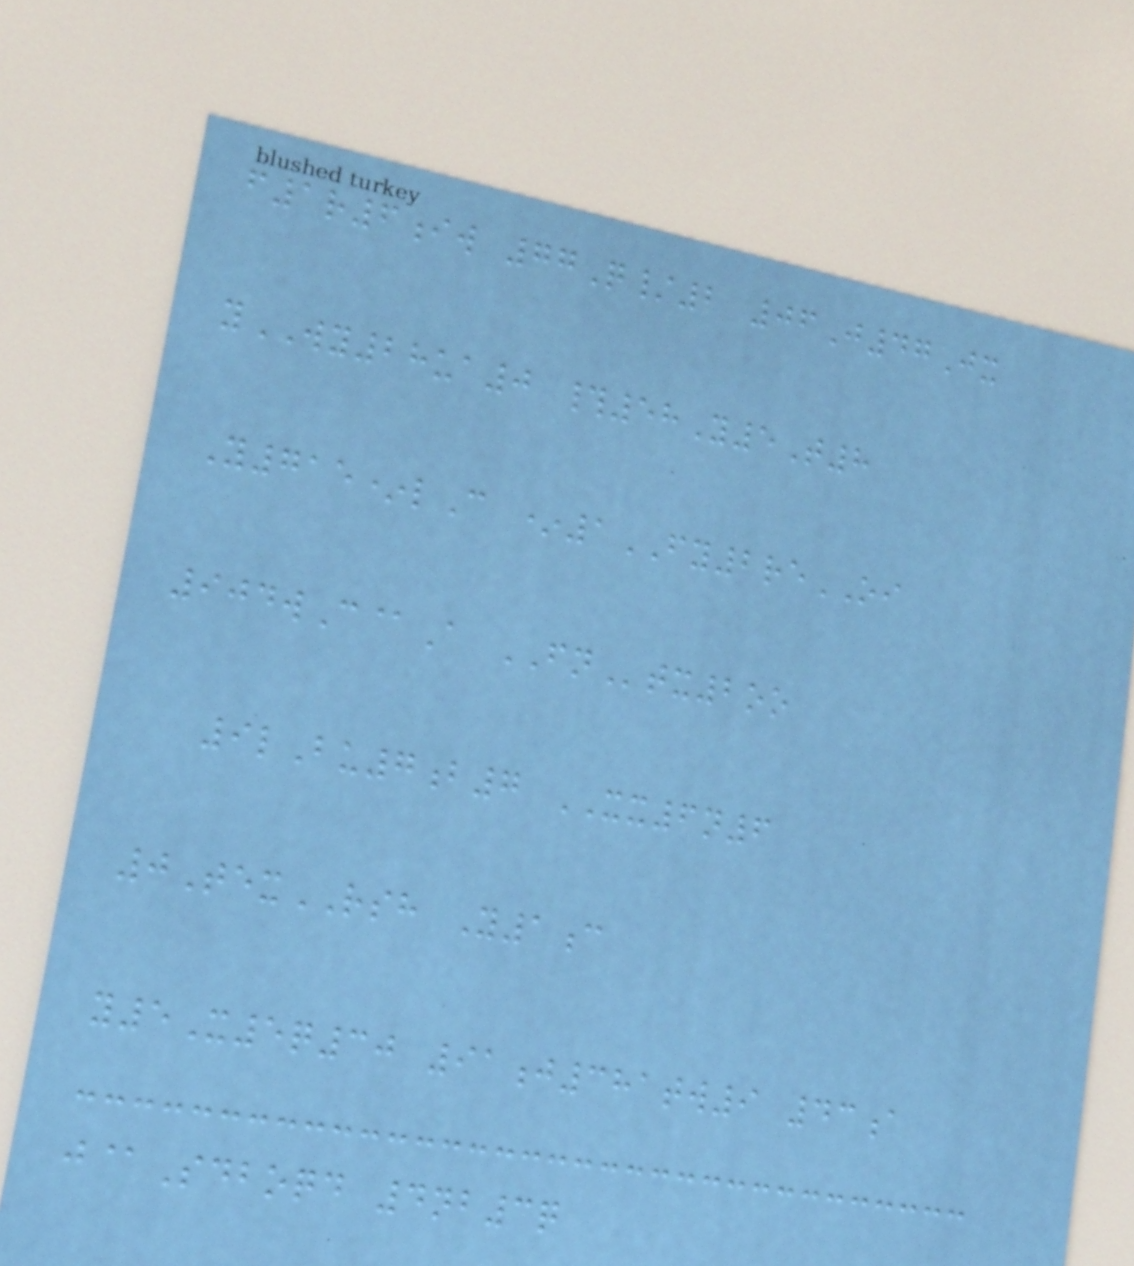f1r6iw 77Q/2 06J47Jx
yWY28ua0 #58Y5T8
Y715*lC *1FY2reOI
904wC@A FNtx2oo
9lBu7b7 XX6n6
0TexRSH Y1c
y5X5q30 91j381tw9 43a
j@Sdboqd 4nb3q
